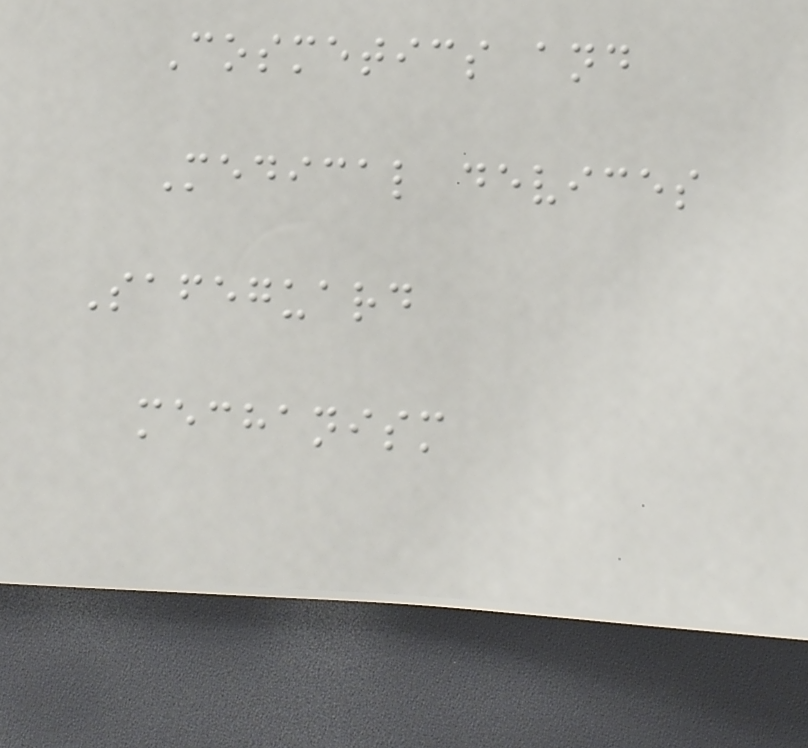Cosmetics and
Medical devices
Safeguard
mechanism
